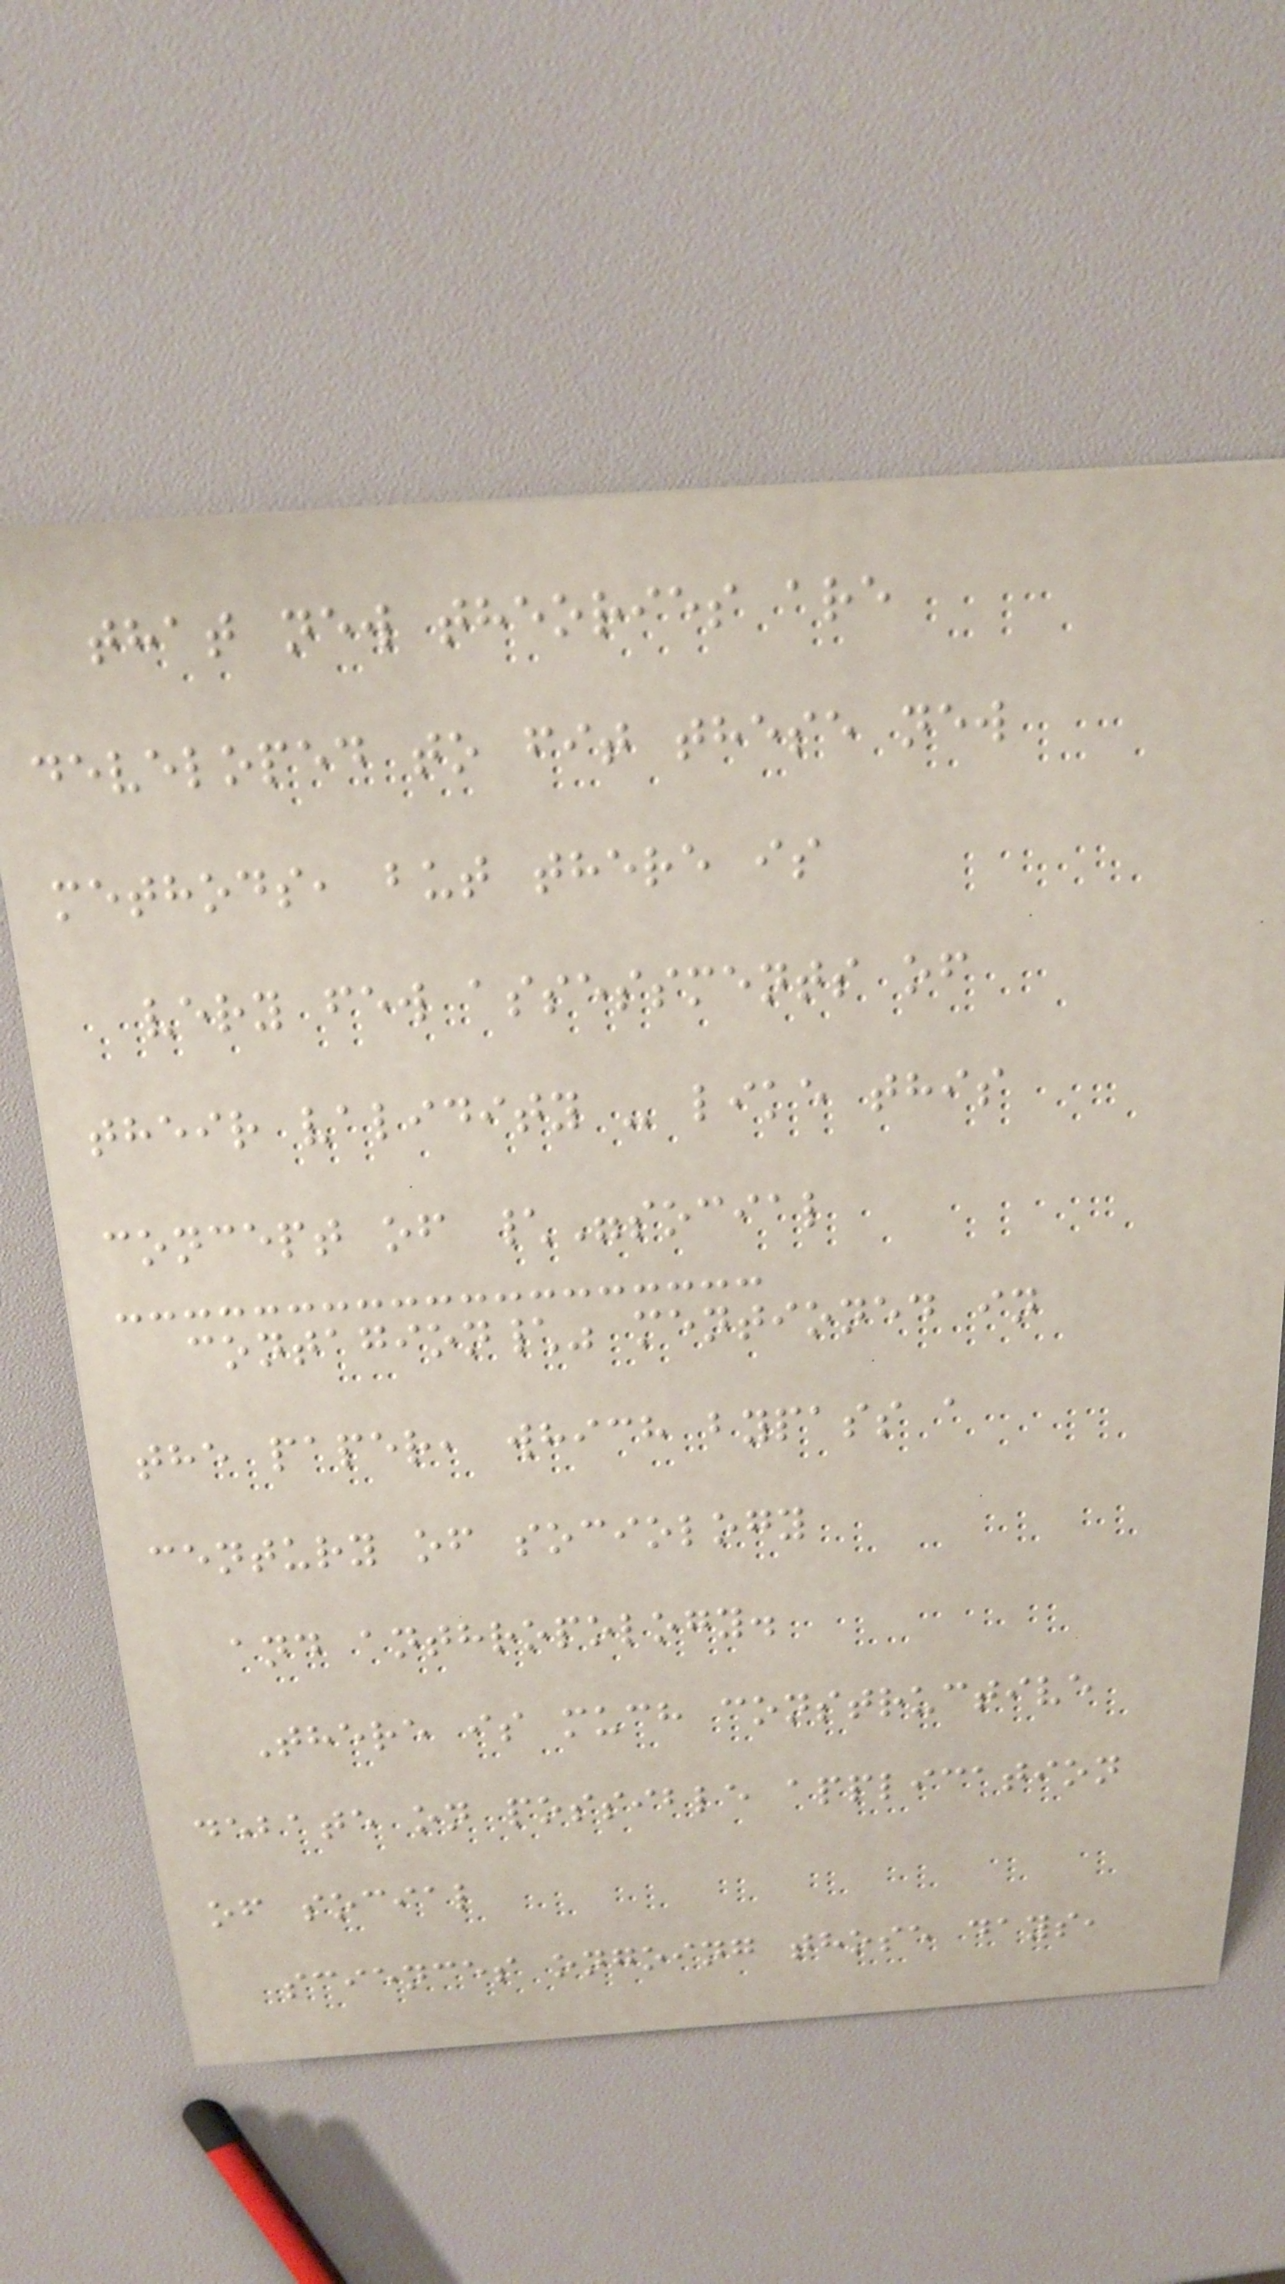that new theories are
developed to fit these new
methods, but there is
very few assessments of
their validity - like this
concept of \"social
contagion\" mentioned in
the paper, which bypass a
century of sociology
and anthropology.
There is much constructive
debate on possible application
of social
sciences ongoing those days,
